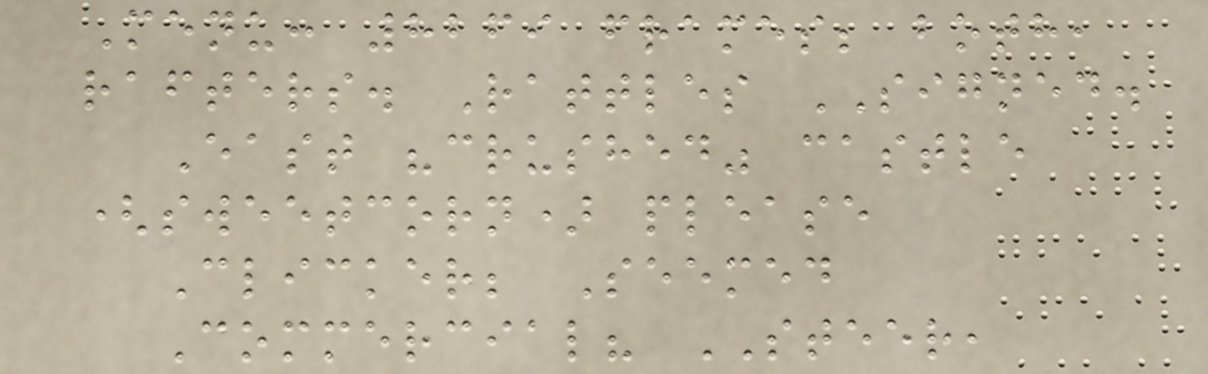Menu: 8269 frames; both,
rafters. Rattles SIGNED.
East "crushed" castle
(sweetcorn) please
Clicker; Seemed
Commercial? STEER,
